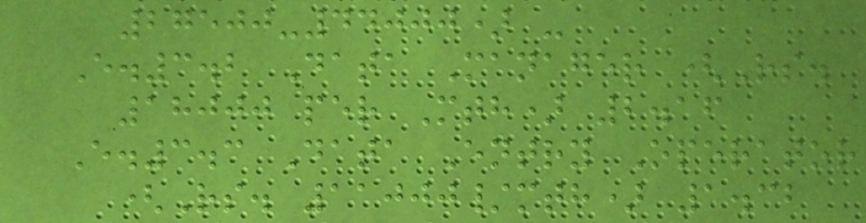27500-44000) -
E.3.2 Data Manager (Rs.
18000 per Mth) 2.16
E.3.3 Data Entry Operator
(Rs. 11000/mth) 1.32
